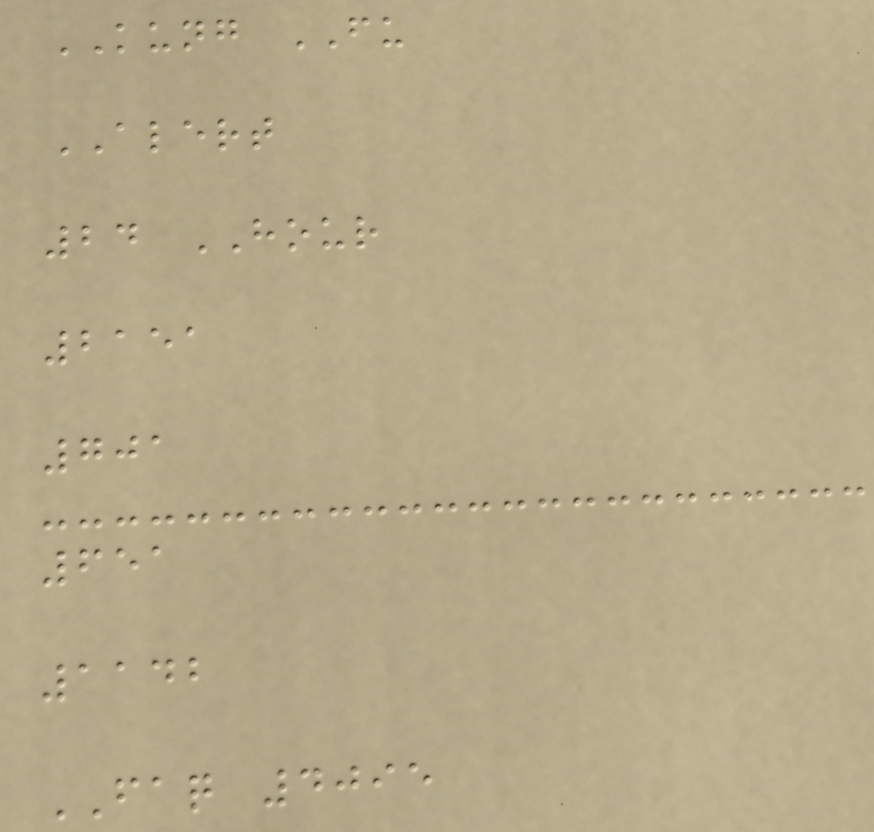KUNG FU
ALERT
24 HOUR
2151
701
651
1142
FAQ 4095
